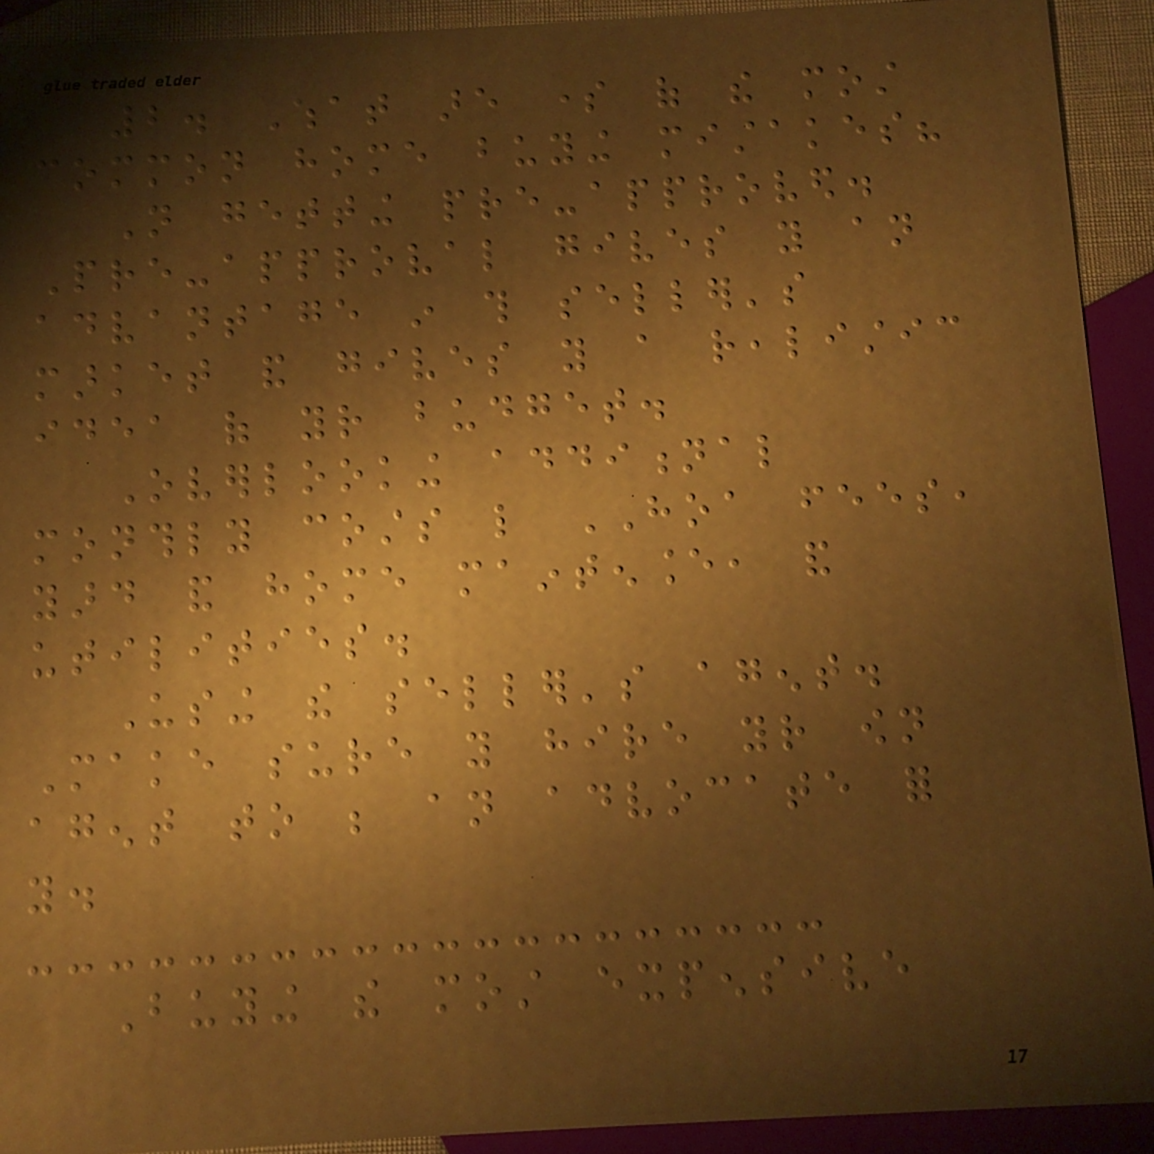2. What are some of the most
common home buying mistakes?
Not getting pre-approved.
Pre-approval gives you an
advantage in this seller's
market and gives you a realistic
idea of your budget.
Overlooking additional
monthly costs like HOA fees,
yard and home maintenance, and
utilities.
Using the seller's agent.
Make sure you hire your own
agent to be an advocate for
you.
Buying the most expensive
